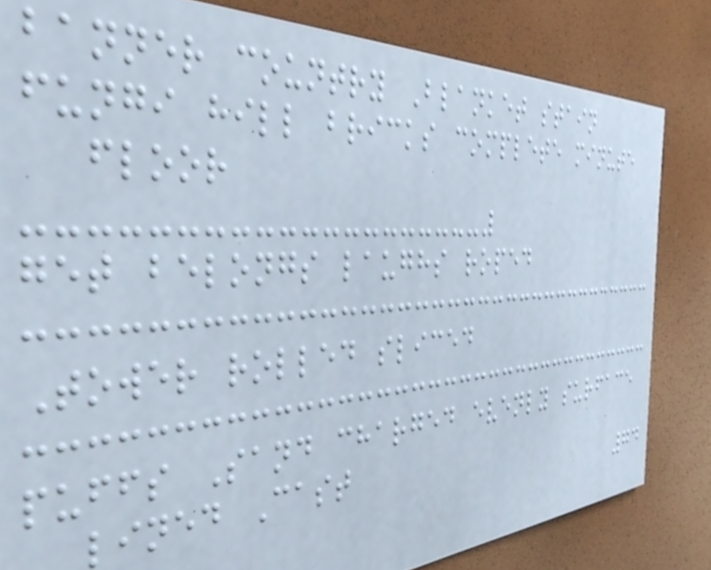banner country Blanket stain
fungi hill bricks complete minute
floor
get belongs laughs roped
Tower rolled sliced
puffs Sand charged evenly surface
lined Cast
74
